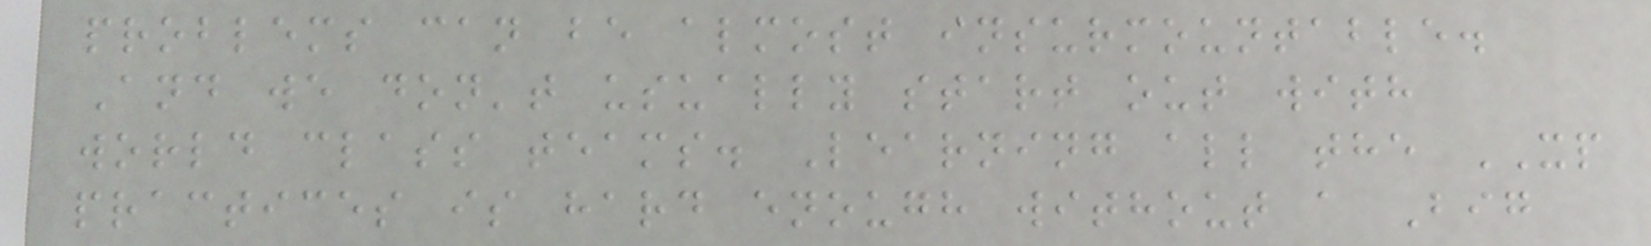problems can be almost insurmountable.
And we don't usually start out with
world class teams. Learning all the XP
practices is hard enough without a Big
